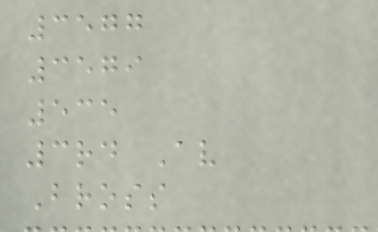3577
3579
535
3rd Av
Bross
